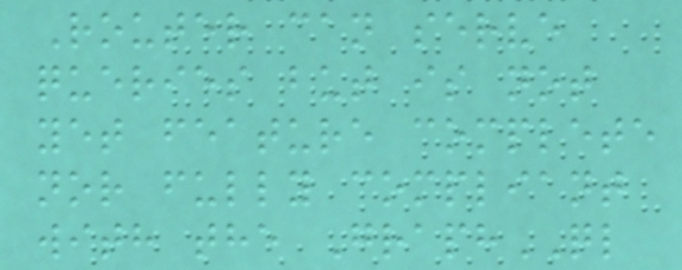Router can serve
queries but is not
yet feature complete
nor fully compliant
with the GraphQL
